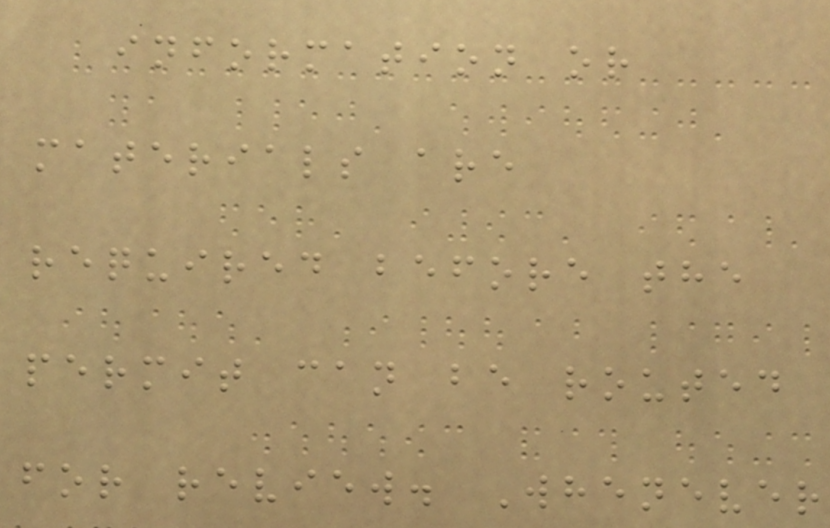information or
materials are
required before the
permit can be routed
for review. Whenever
